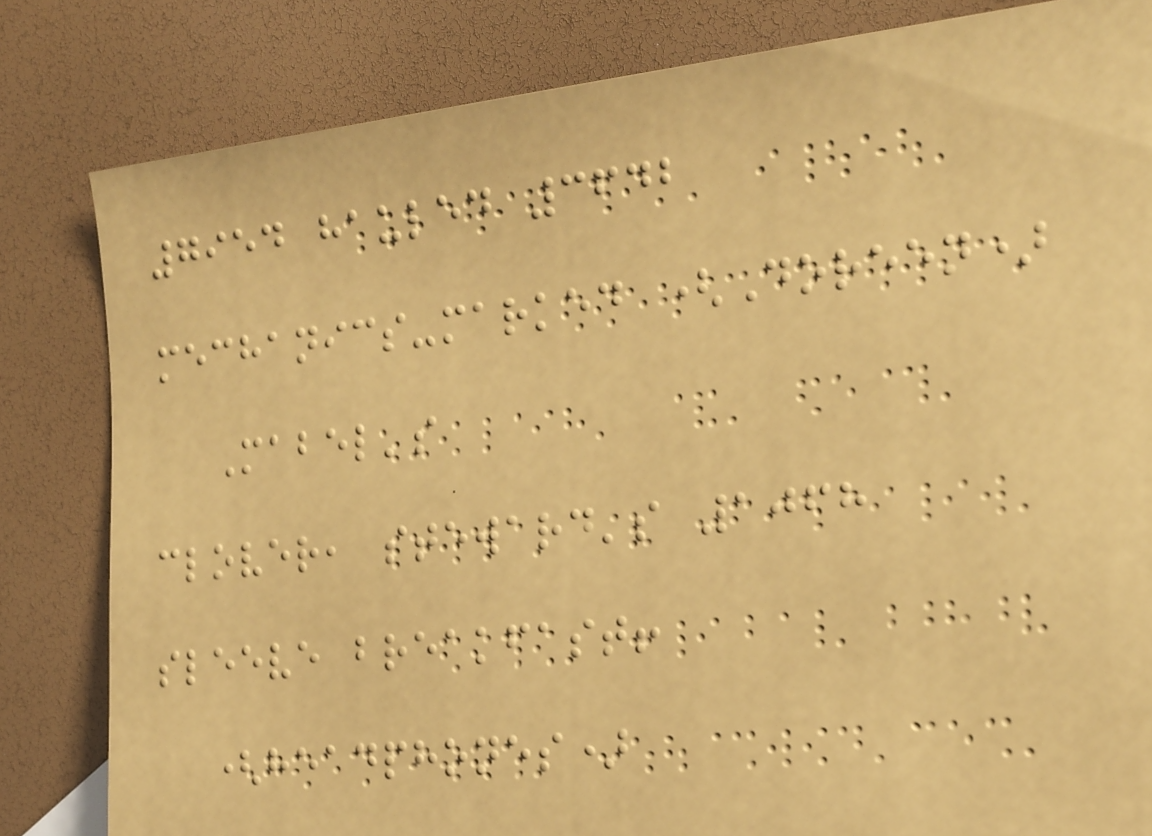7954 hauled 3642
mechanics-marked (Doreen)
Mabel's
clover, steward's 1068
sleeve breakfast!
(headphones)
